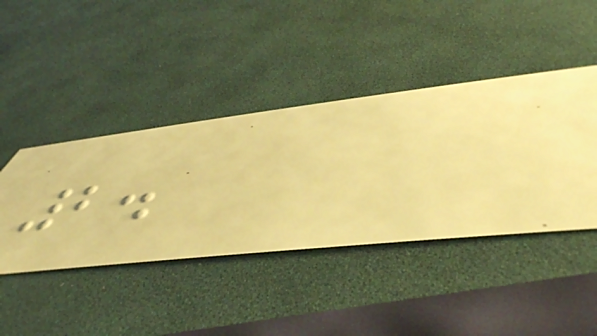2.
